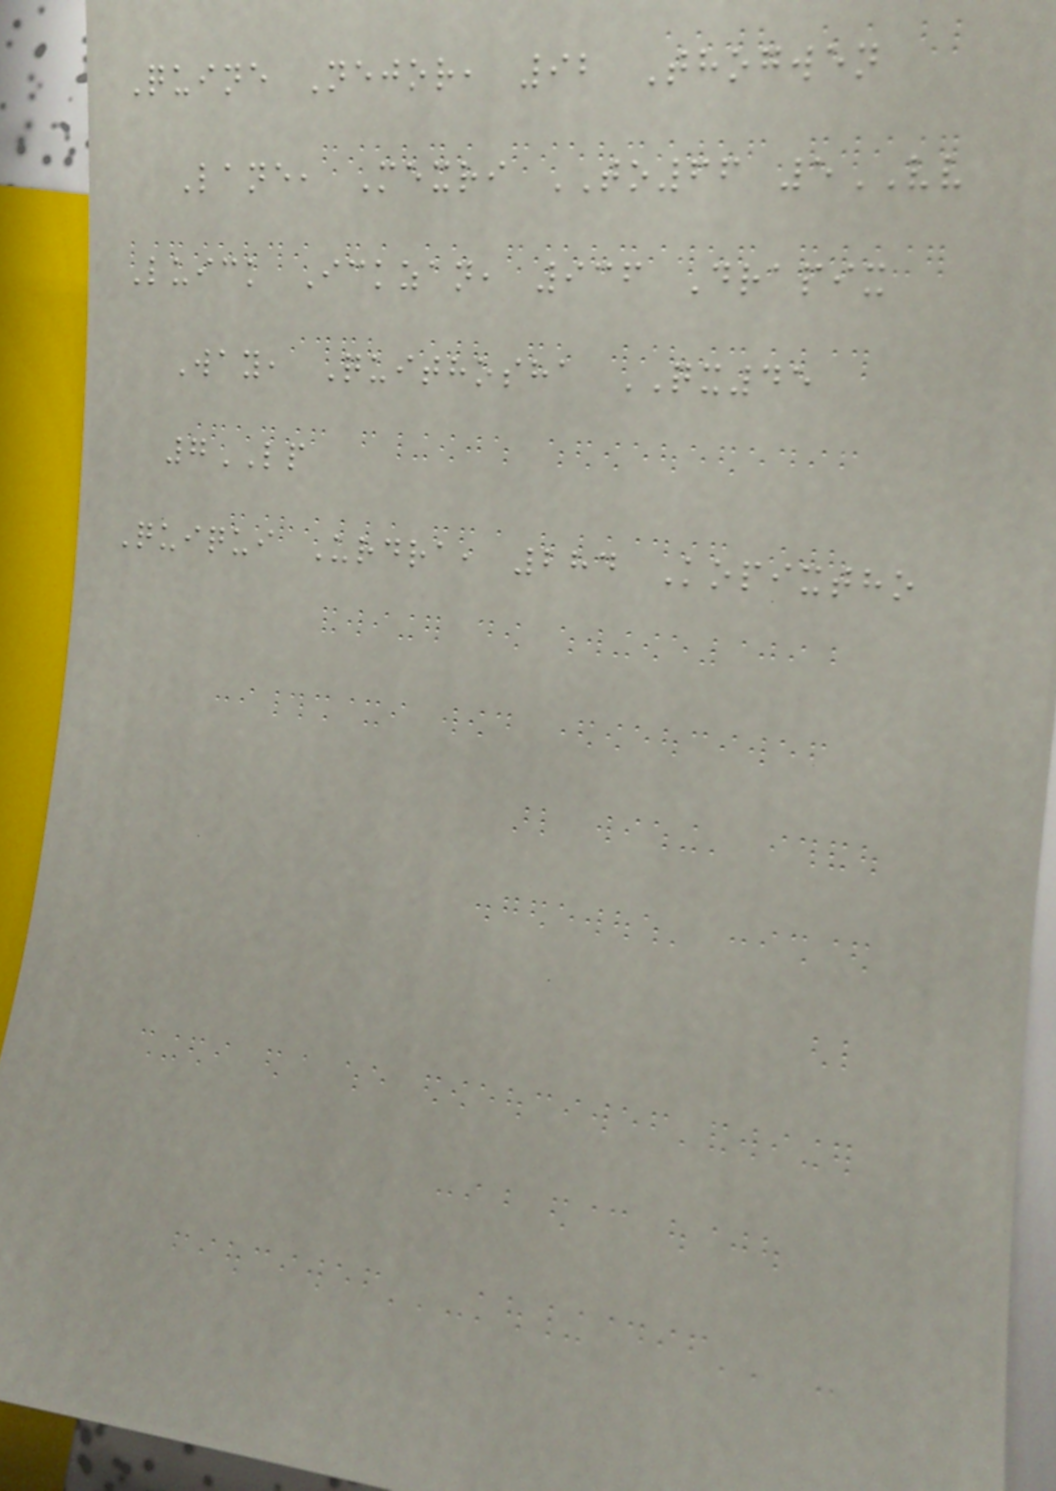Quine Nejor, 92 Thogwen
Lane, Mexri TO66 5VV
Luick Ickzan, 936 Drapix
Way, Quithosha QX45
7LP
Quiqui Urdra, 284 Kopixtho
